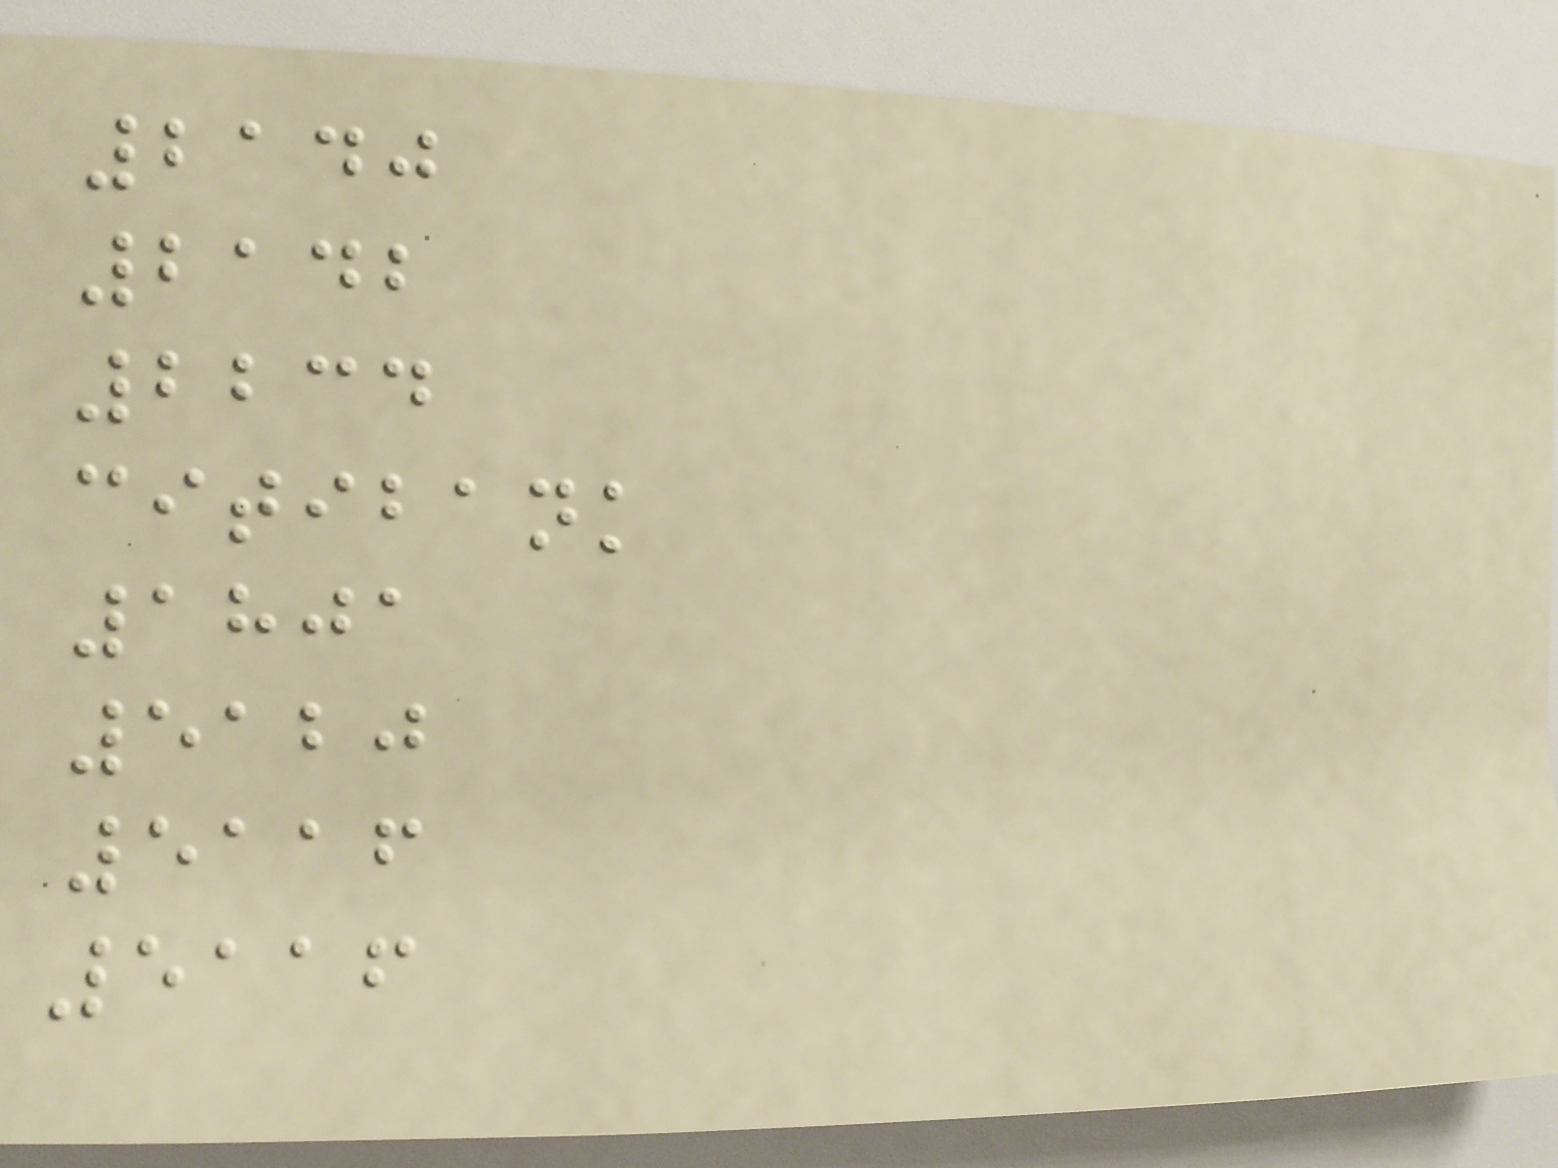2140
2142
2234
citibank
1801
5120
5116
5116
